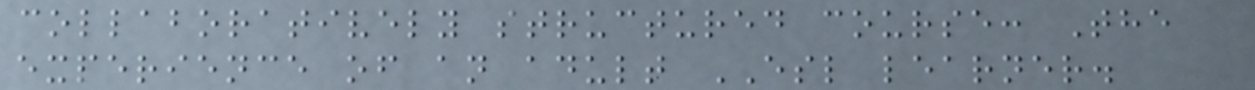collaboratively structured course: The
experience of an adult ESL learner.
